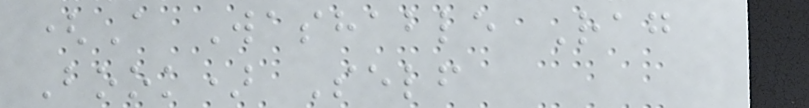(A Washable Rag
Book) Self
